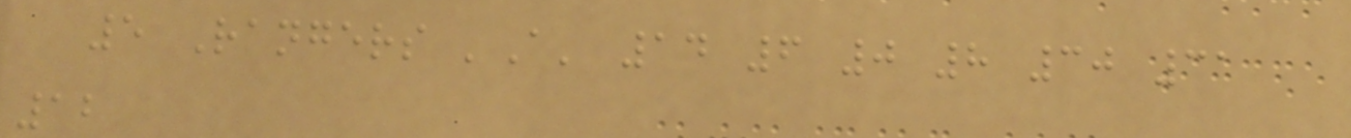5 Rangers 'A' 14 6 0 8 30 31
12
